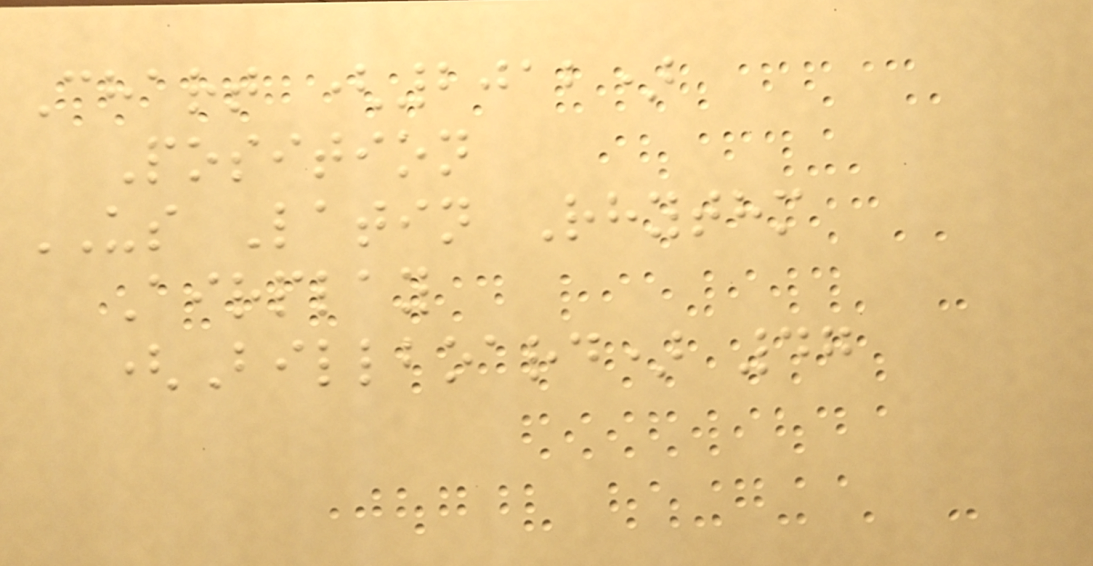Chart (2012)
Position
US Latin Rhythm
Airplay
(Billboard) 47
